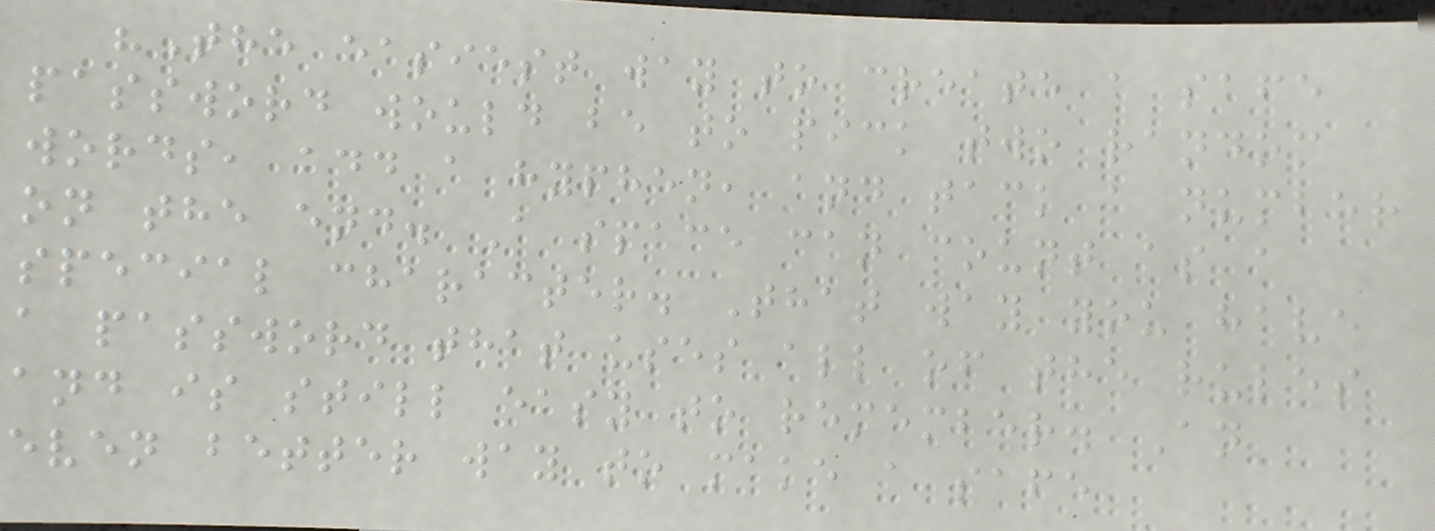"The easiest way to create a safe
password would be to pick two random
words, add a hyphen, and tack a number
on the end. A space can count as a
special character. That way you have
a password that uses all of the rules
and is still easy to remember. An
even better way to make a safe
